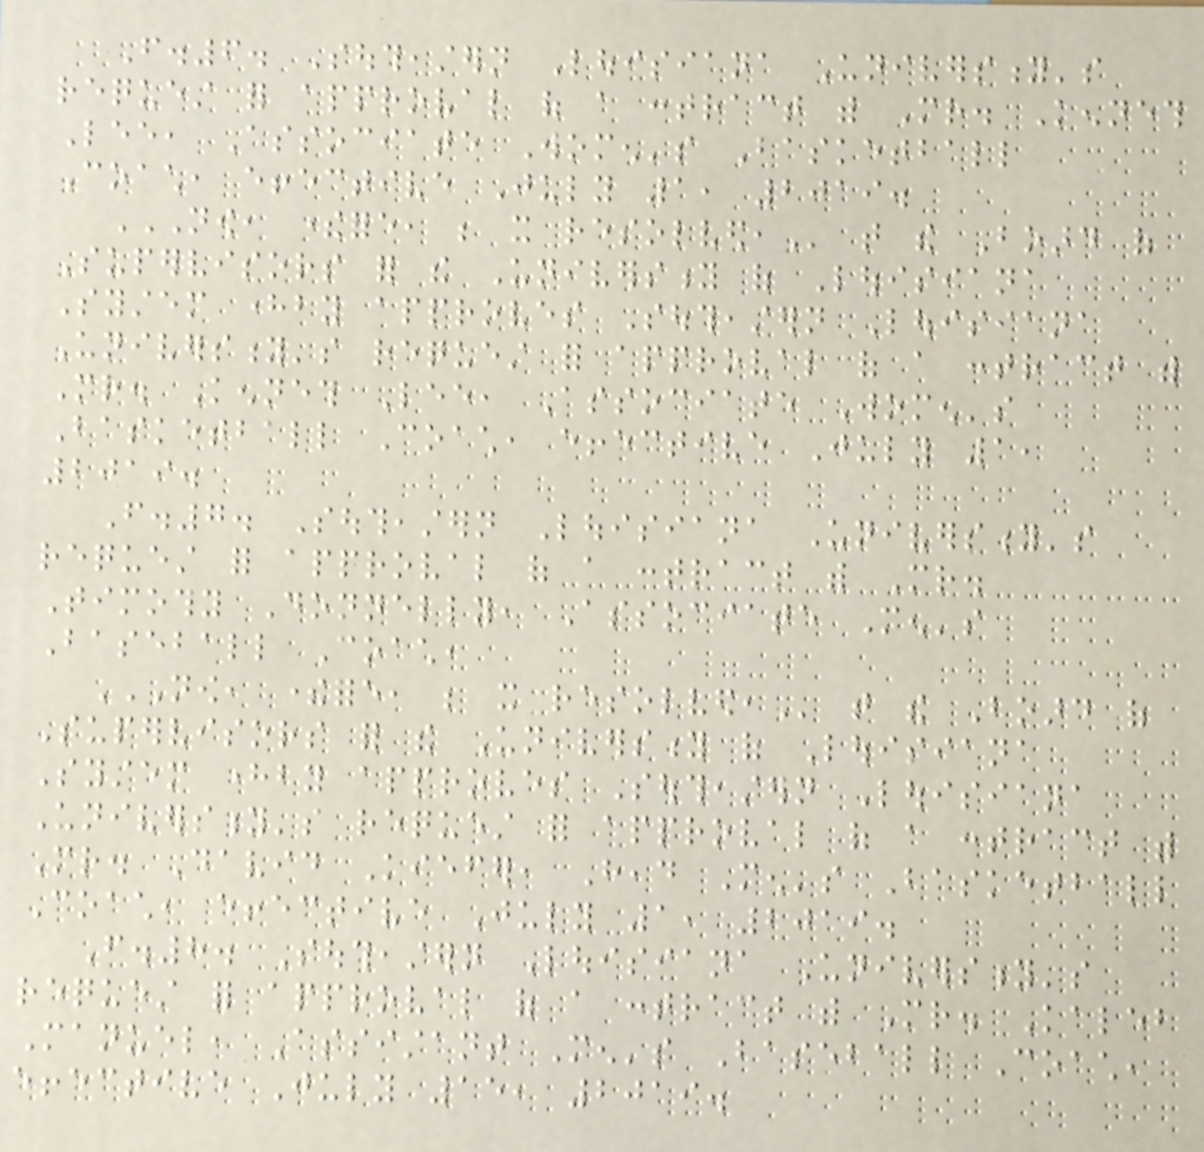F.6. Southeastern Louisiana University's
request for approval of a contract with Mr. Kenneth
Lee, Associate Women's Basketball
Coach, effective July 1, 2019.
NOW, THEREFORE, BE IT RESOLVED, that the Board of
Supervisors for the University of Louisiana
System hereby approves Southeastern Louisiana
University's request for approval of a contract with
Mr. Kenneth Lee, Associate Women's
Basketball Coach, effective July 1,
2019.
F.7. Southeastern Louisiana University's
request for approval of a contract with Mr.
Timothy Donnelly, Associate Men's
Baseball Coach,
NOW, THEREFORE, BE IT RESOLVED, that the Board of
Supervisors for the University of Louisiana
System hereby approves Southeastern Louisiana
University's request for approval of a contract with
Mr. David Kiefer, Head Men's Basketball
Coach, effective July 1, 2019.
F.8. Southeastern Louisiana University's
request for approval of a contract with Mr. Kaleb
Manuel, Assistant Men's Baseball Coach,
effective July 15, 2019.
